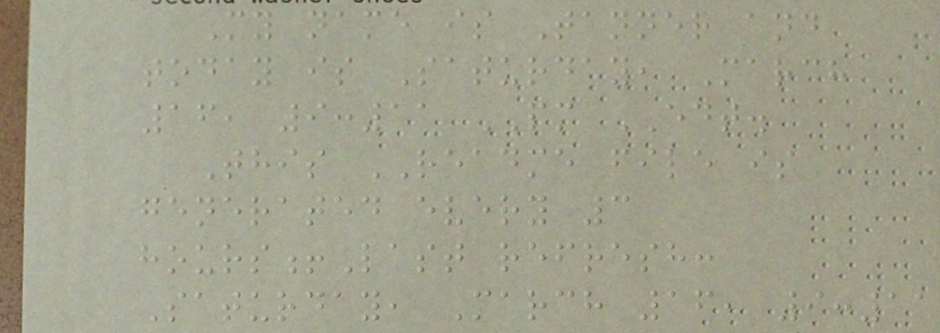My name is Tanner and
today is Saturday, March
16, 9:11 PM EDT.
This README file is
generated every 3
hours!Last refresh:
Saturday, March 16, 9:11
